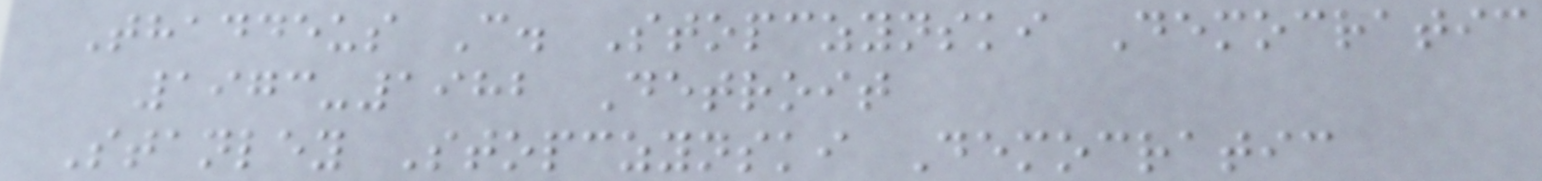Thaddeus C. Stopczynski Democratic
1973-1982 Detroit
Stanley Stopczynski Democratic
